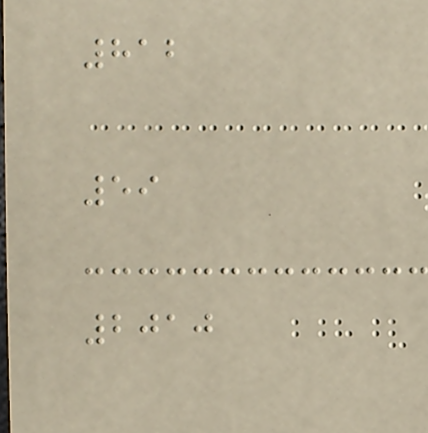812
59
2010
